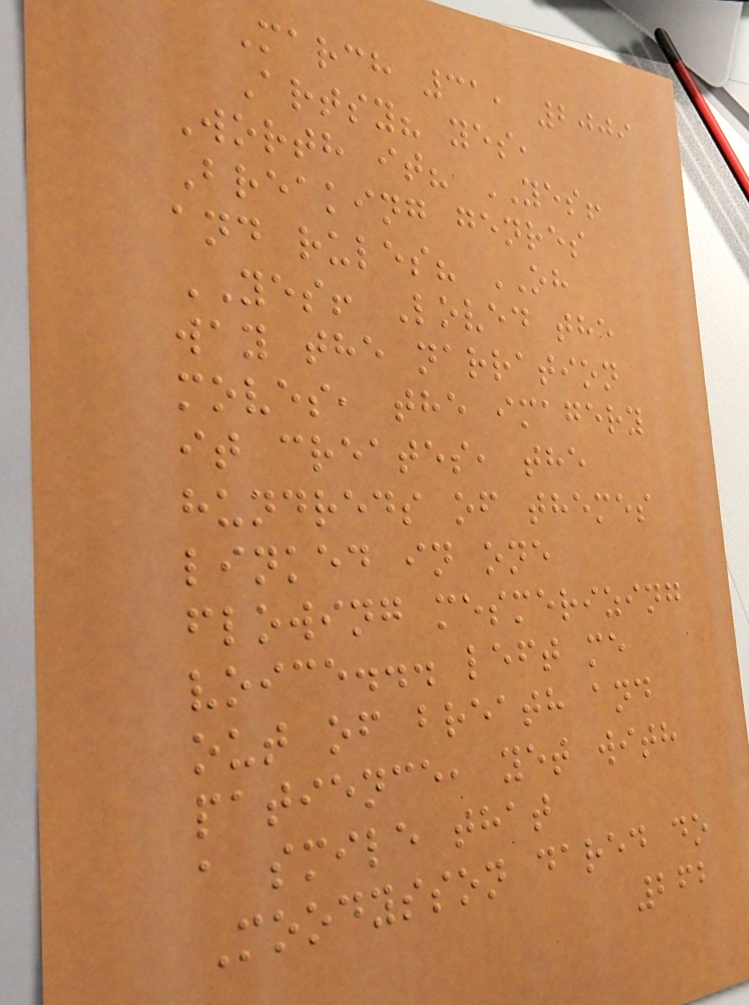March 31, 2009
Artsy? yes,
Worth it? YES!
Breaking genres
and rules? OH
YES! Loved the
way the narration
moves, the imagery
it creates, the
hundreds of themes
linked in one
flowing mesmerizing
voice... left me
out of breath and
patience, yet with
a smile that
Moodysson dared do
262
